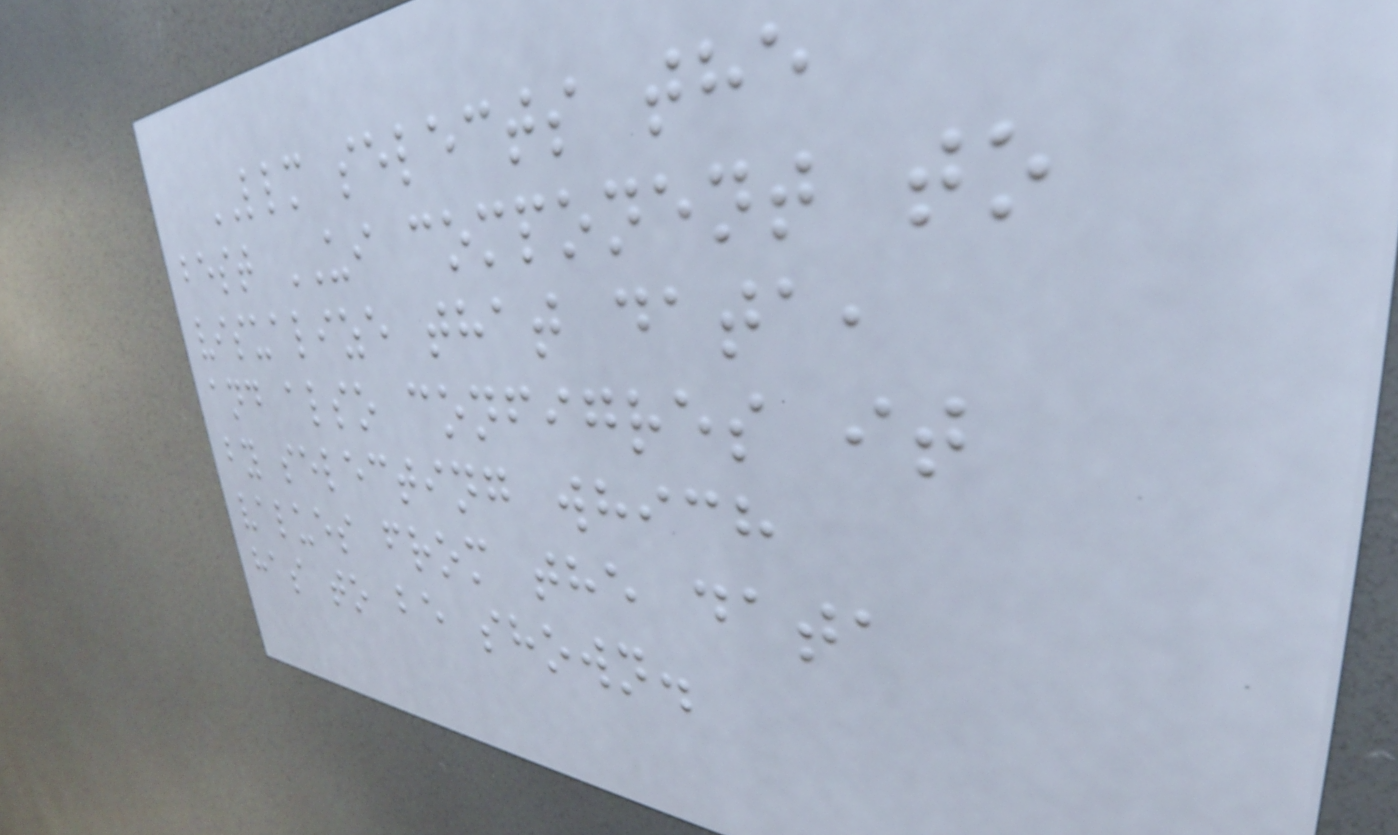LLM selects the
best UI component to
visualize that data,
and also configres it
by selecting which
values from the data
has to be shown.
